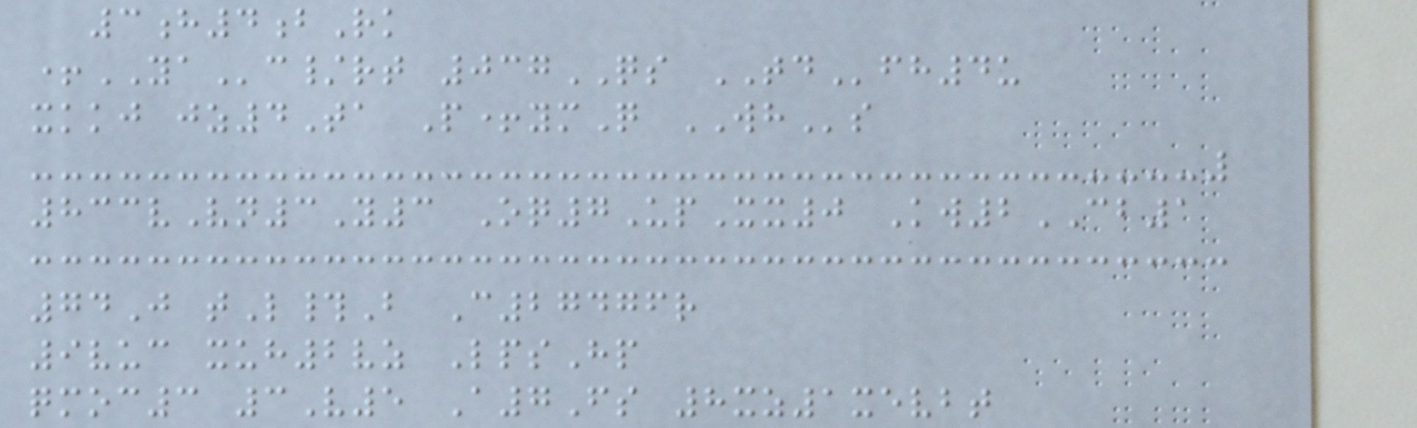3h4bRk
+YAc/rt 037QS TDfh4u
xkkj jz4Ta P+ymQ WHs
833vVn3Y3 Oq7UpXx0 Kw2CB1
74J tL#B C27476r
9vuc xuh2vz LpsHp
qmoc3 3V5 A7Fs 8xz1xevbt
